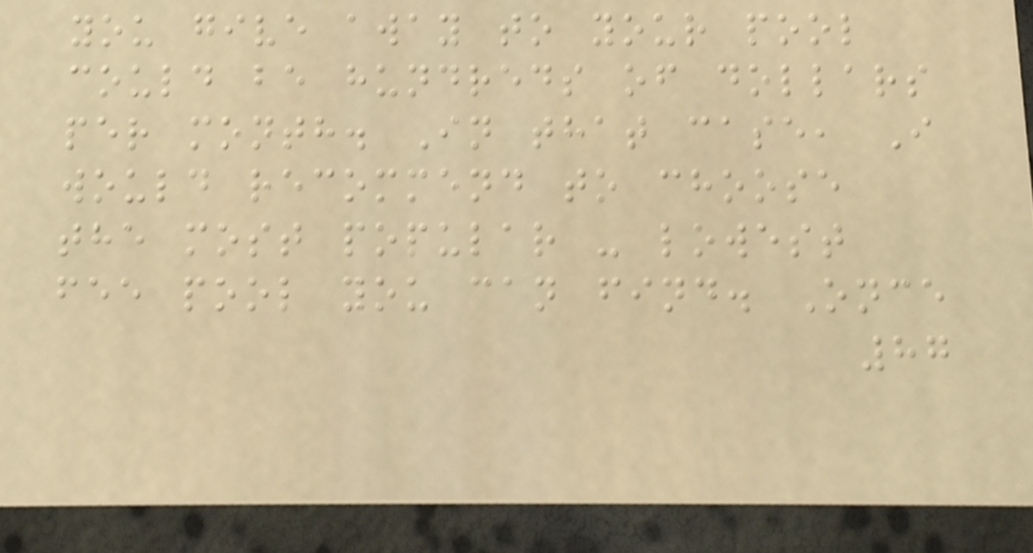you give away to your pool
could be hundreds of dollars
per month. In that case, I
would recommend to choose
the most popular - lowest
fee pool you can find. Once
87
